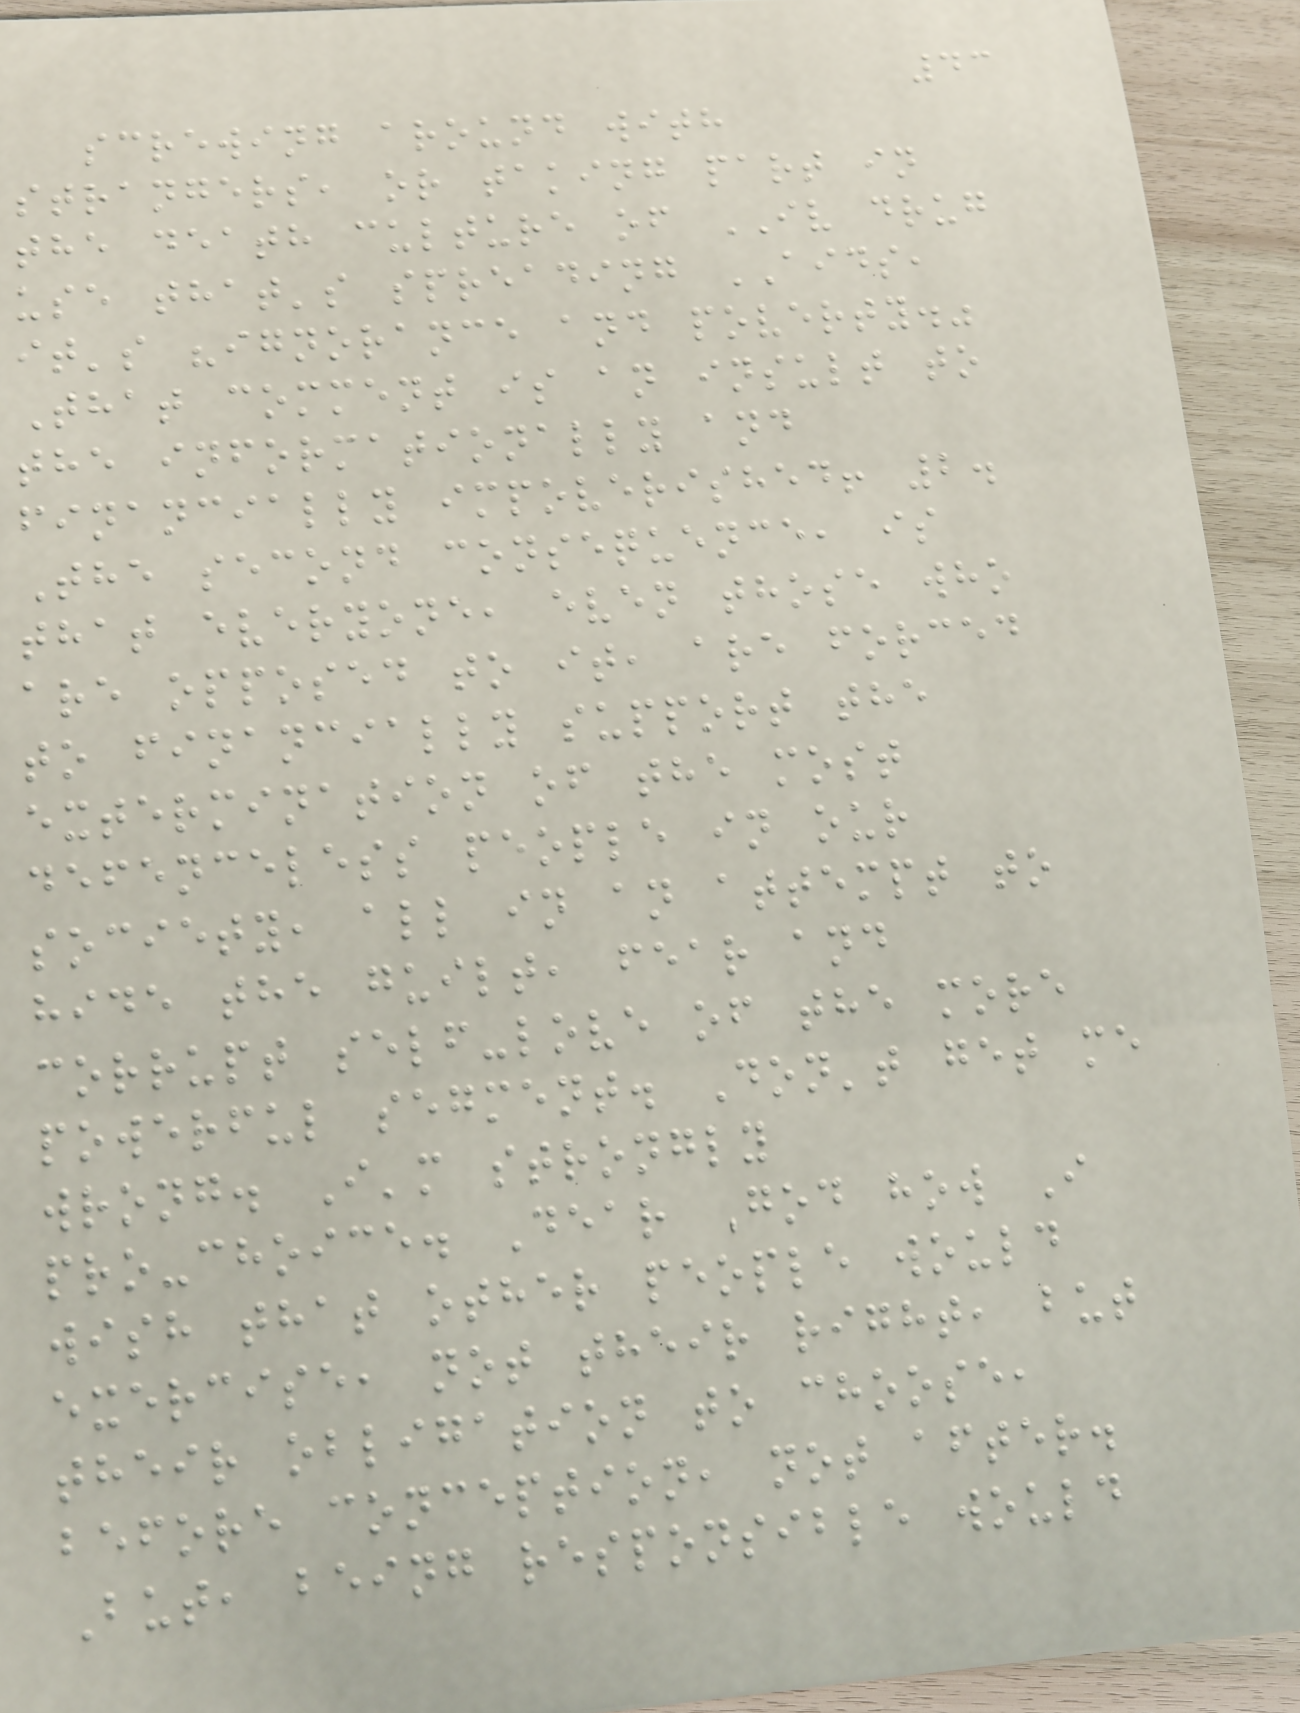43
screwing around with
strangers, or taking part in
the death culture of IV drug
use that's spreading AIDS,
it's "ignorance and poverty."
That comment is an insult to
the informationally and
financially impoverished! 2.
The second consequence, is
that everyone, even those who
are opposed to it, are forced
to financially support the
extermination of the most
defenceless people in our
society, all in an attempt to
hide the guilt, fear and
corrupt self-love of the more
powerful segment. Don't get me
wrong. I'm strongly
pro-choice. Dear God how I
wish that other people would
exercise, not their right, but
their obligation to choose,
before conception, not after.
But, being responsible would
